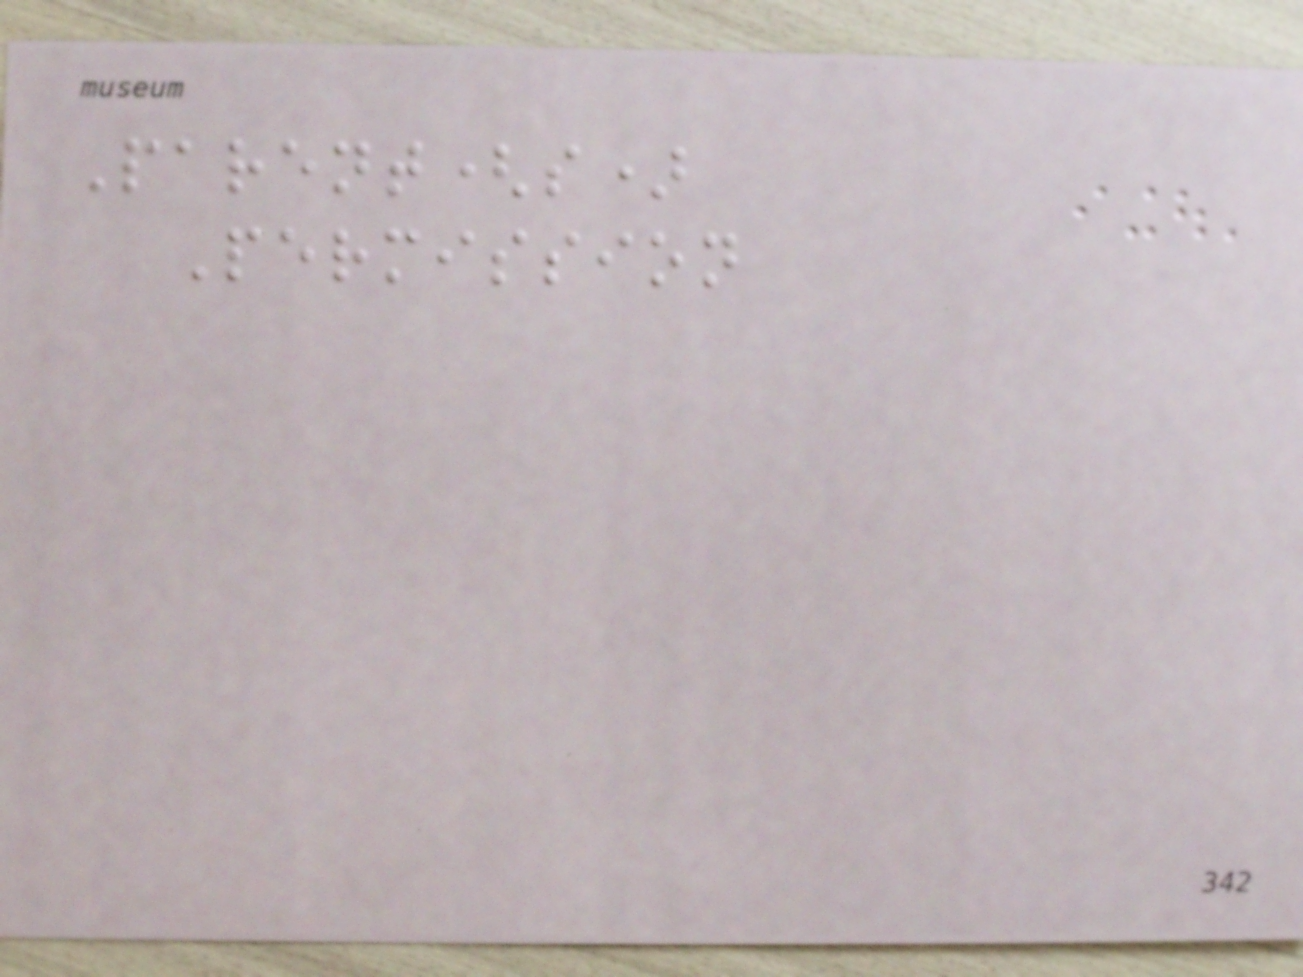Parent(s)
Permission
